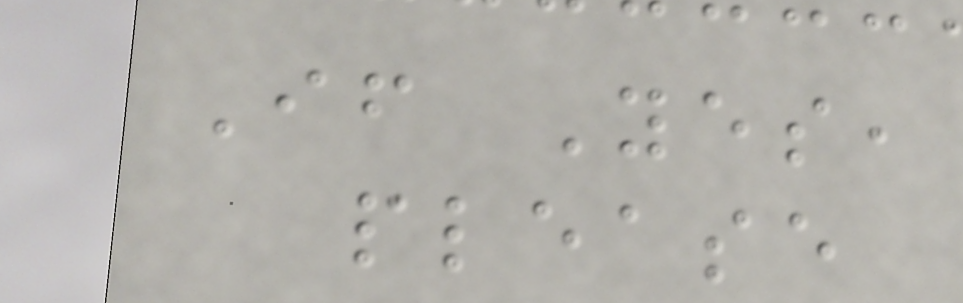If Yes,
please
